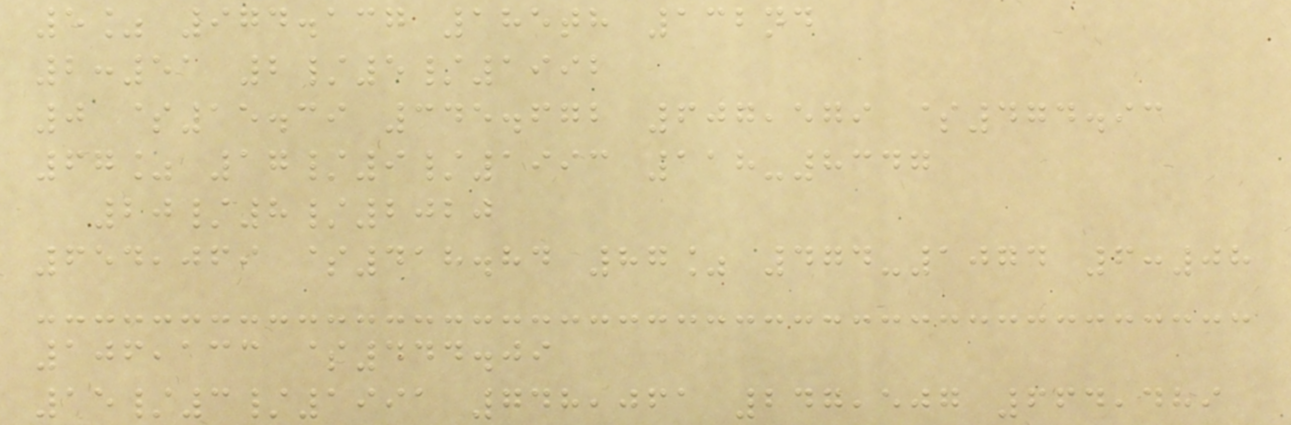5% 974.137 185th 132nd
2:51 2/5/1992
0 $15.39 345.672 607,579 $474.93
67% 17/9/1993 118-8347
20/8/2020
654,069 $418.84 87% 474-1074 6:08
106,133 $444.09
15/3/1991 748,061 247,507 664,489
